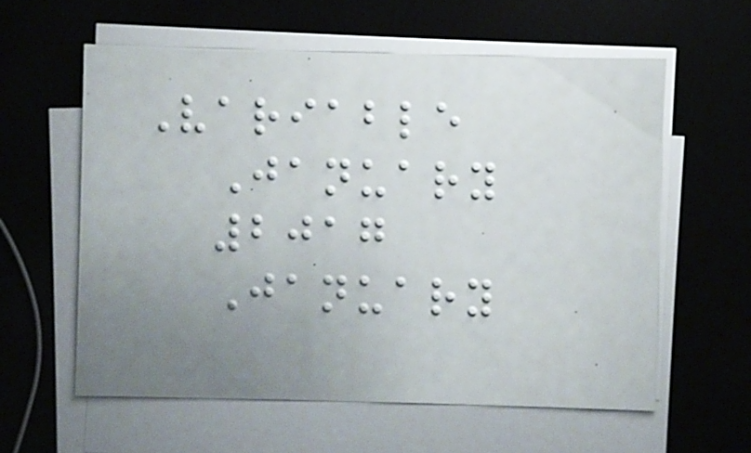Variable
January
2017
January
